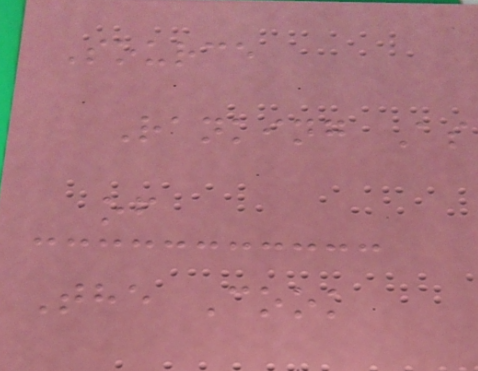Source
Ranking As
of
The Cook
